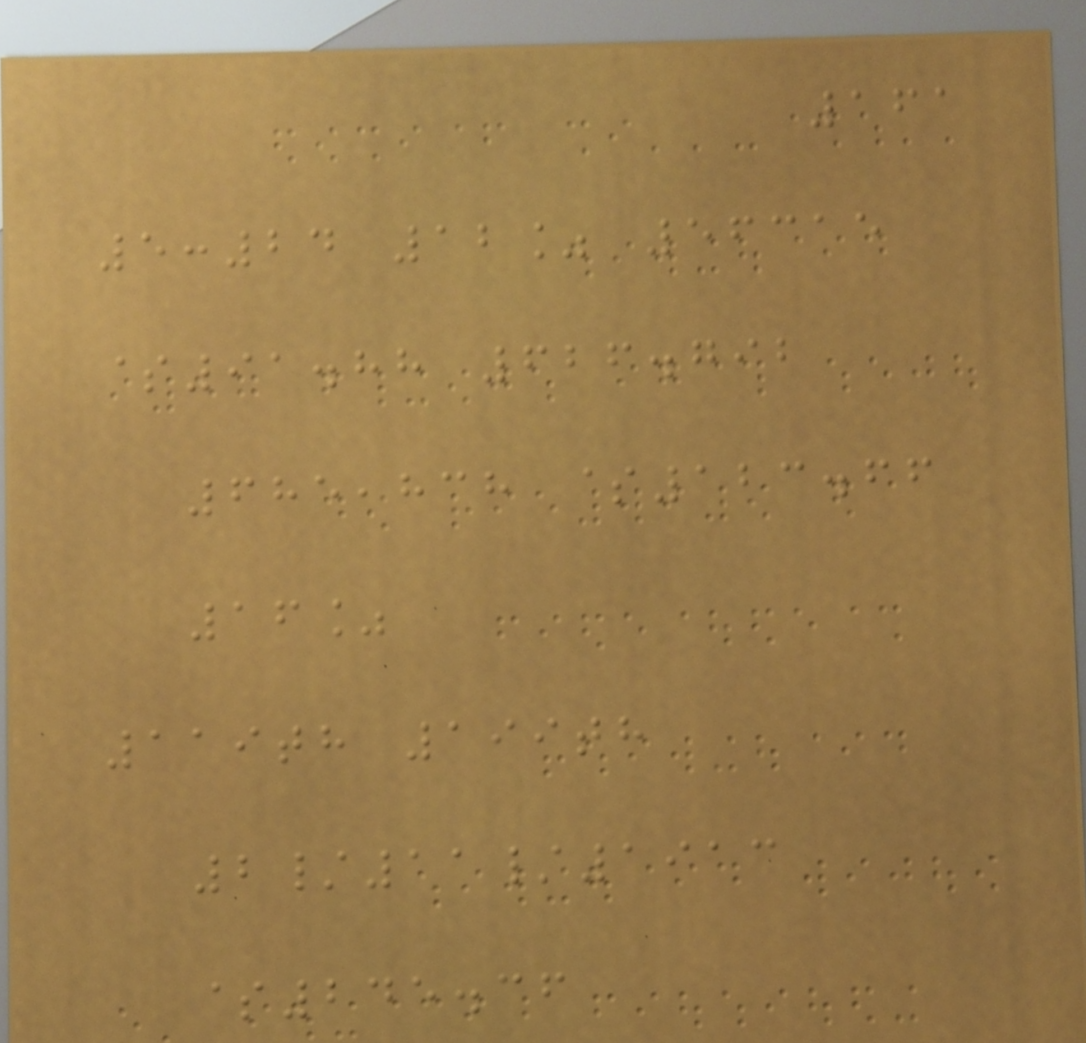161
5:24 12% 56315
$91.88 626.792
685,838 $123.66
16%
119th 199th
2/11/1913
$245.36
